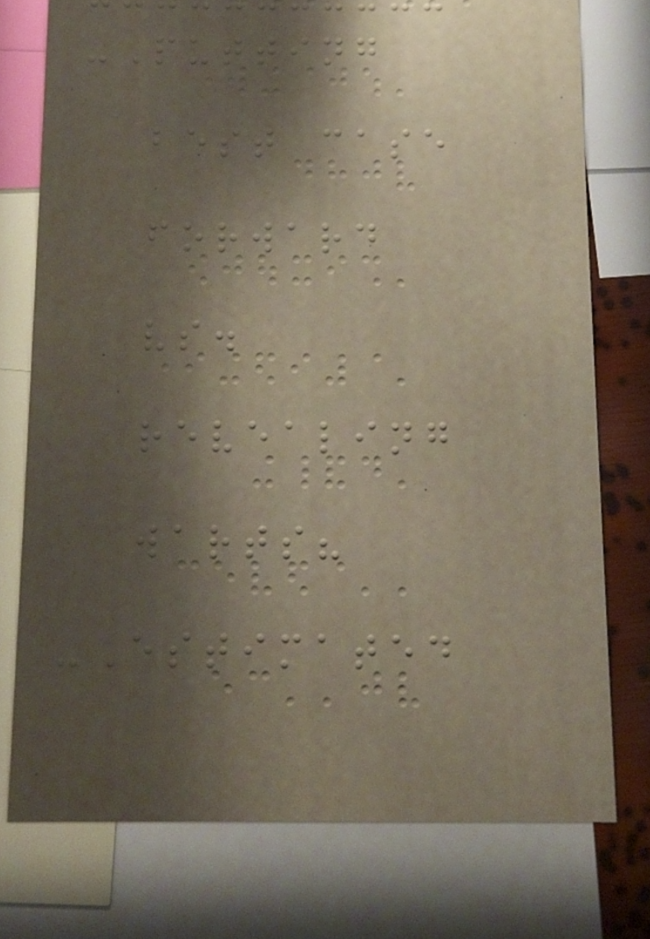-Putting
best case
forward
vs.
revealing
warts?
-Estimated
